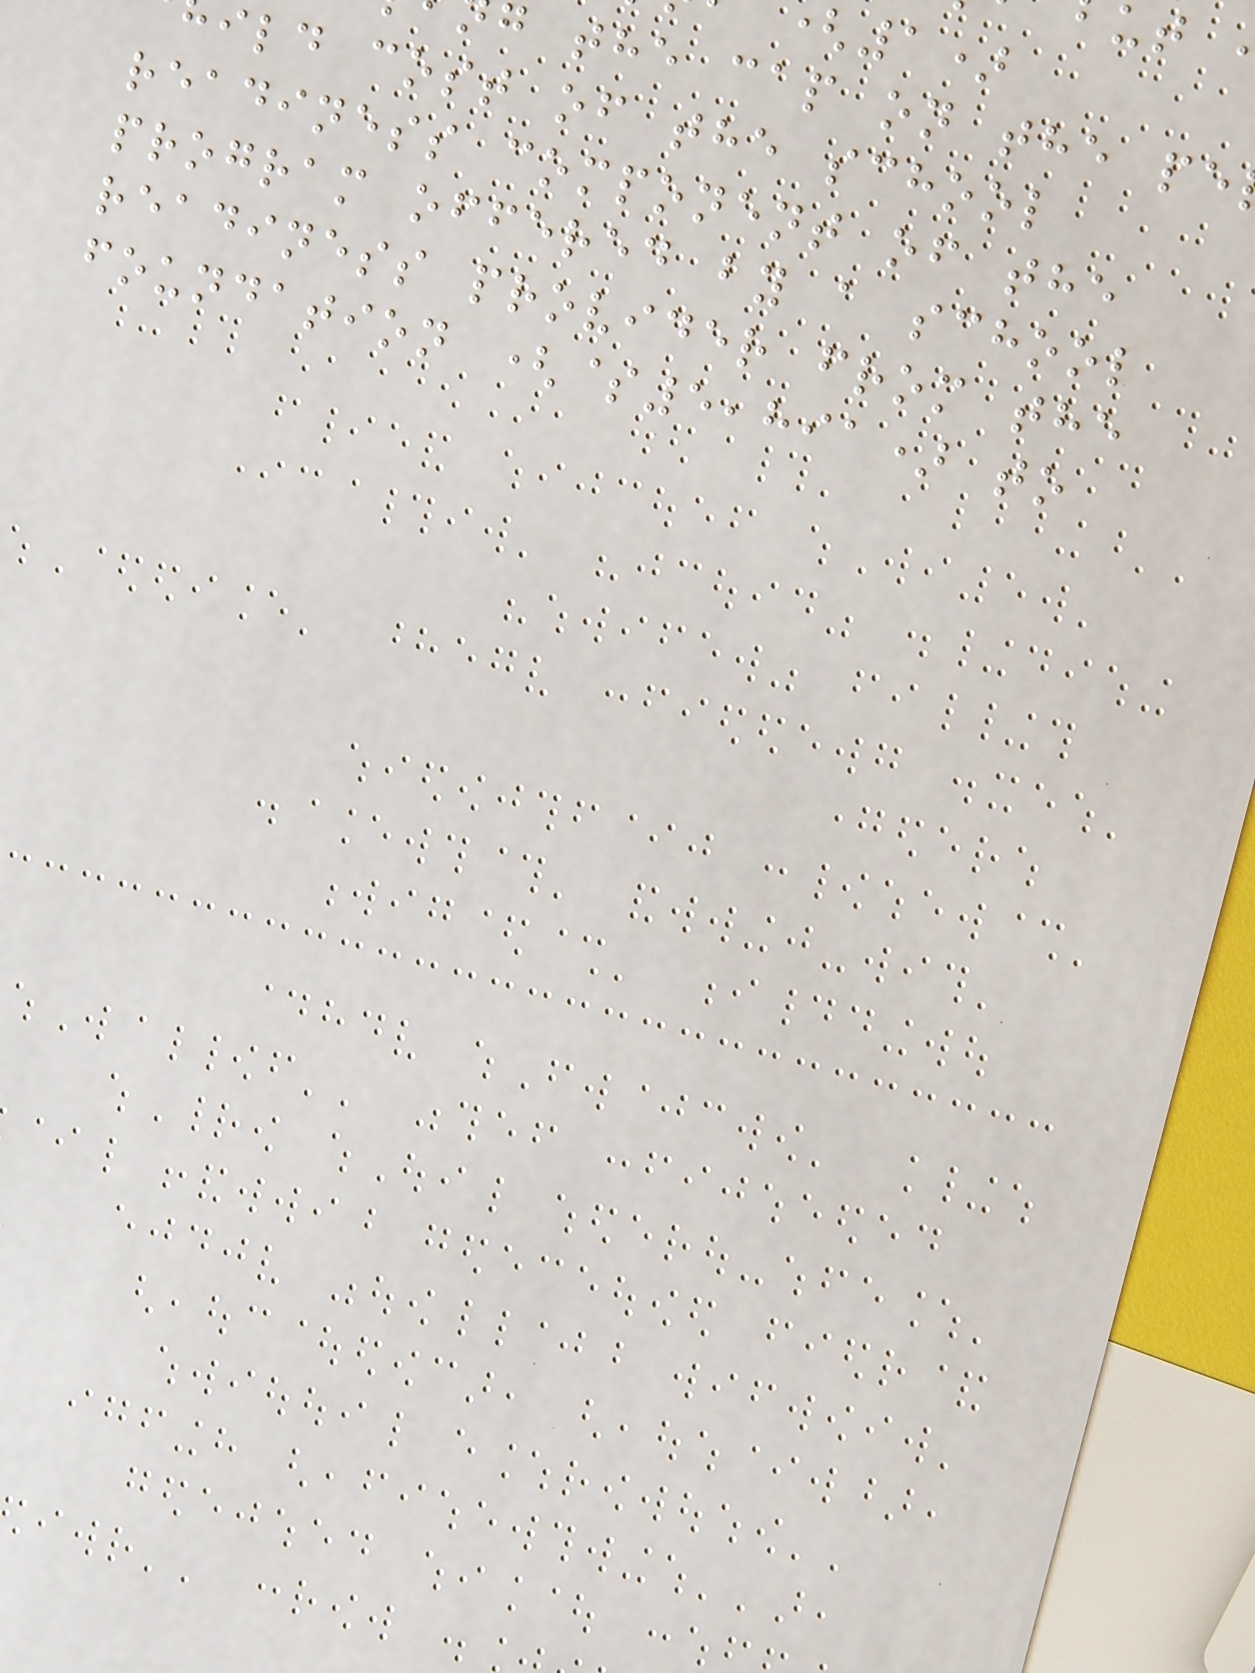g the cap on the pe
ild cost of the school
readiness component of the
program offered by a school
readiness provider from the
foundation ($5,891) to
